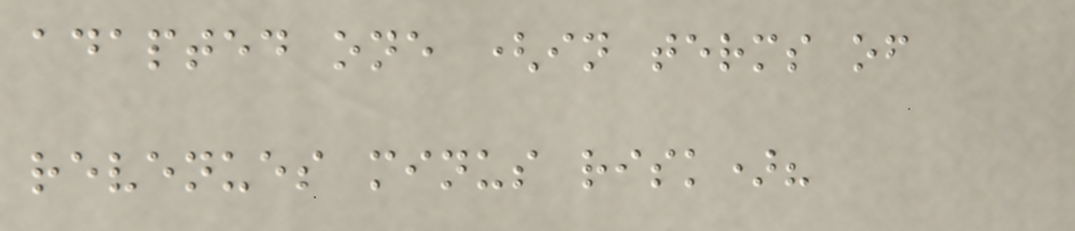adapted one (in terms of
revenues minus risk)?
